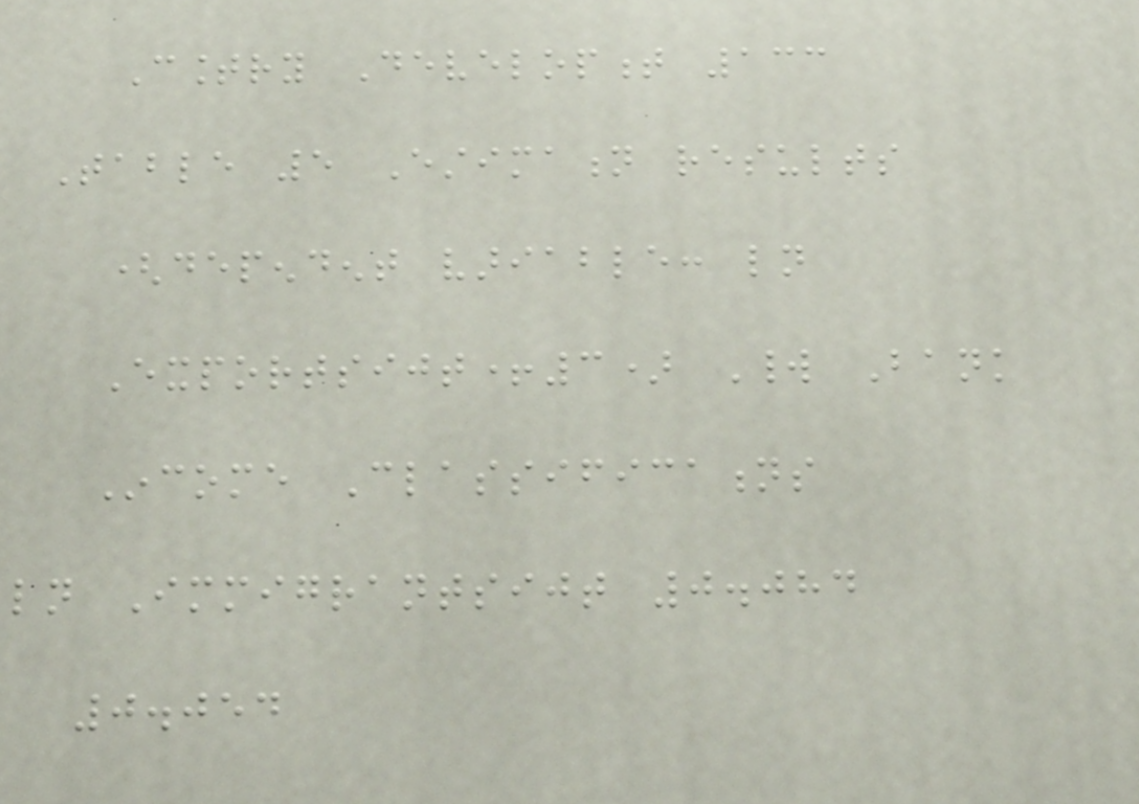Country Development 133
Table 5 Estimation results
(dependent variable: ln
Exportsijt+3) World Bank
Income Classifications
ln Immigrantsijt 0.084
0.054
